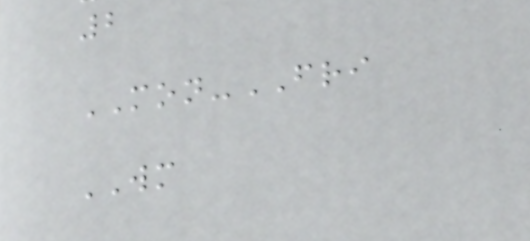2
MON-FRI
WM
